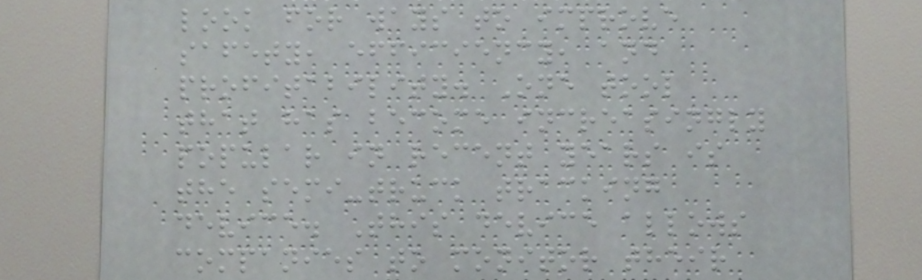look for ways to improve
safety, efficiency, and
profitability. One tool
that has become increasingly
popular in recent years is
the semi-truck tracking
device. This device allows
companies to monitor their
